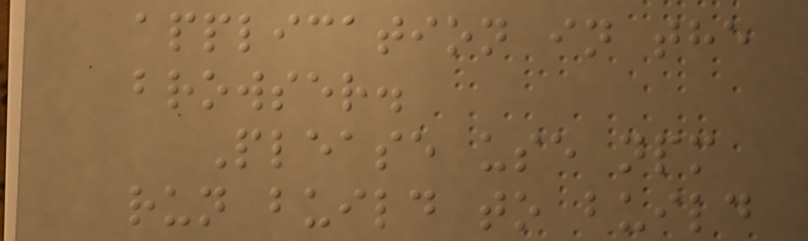application in the
browser.
Please use npm
run build to build
